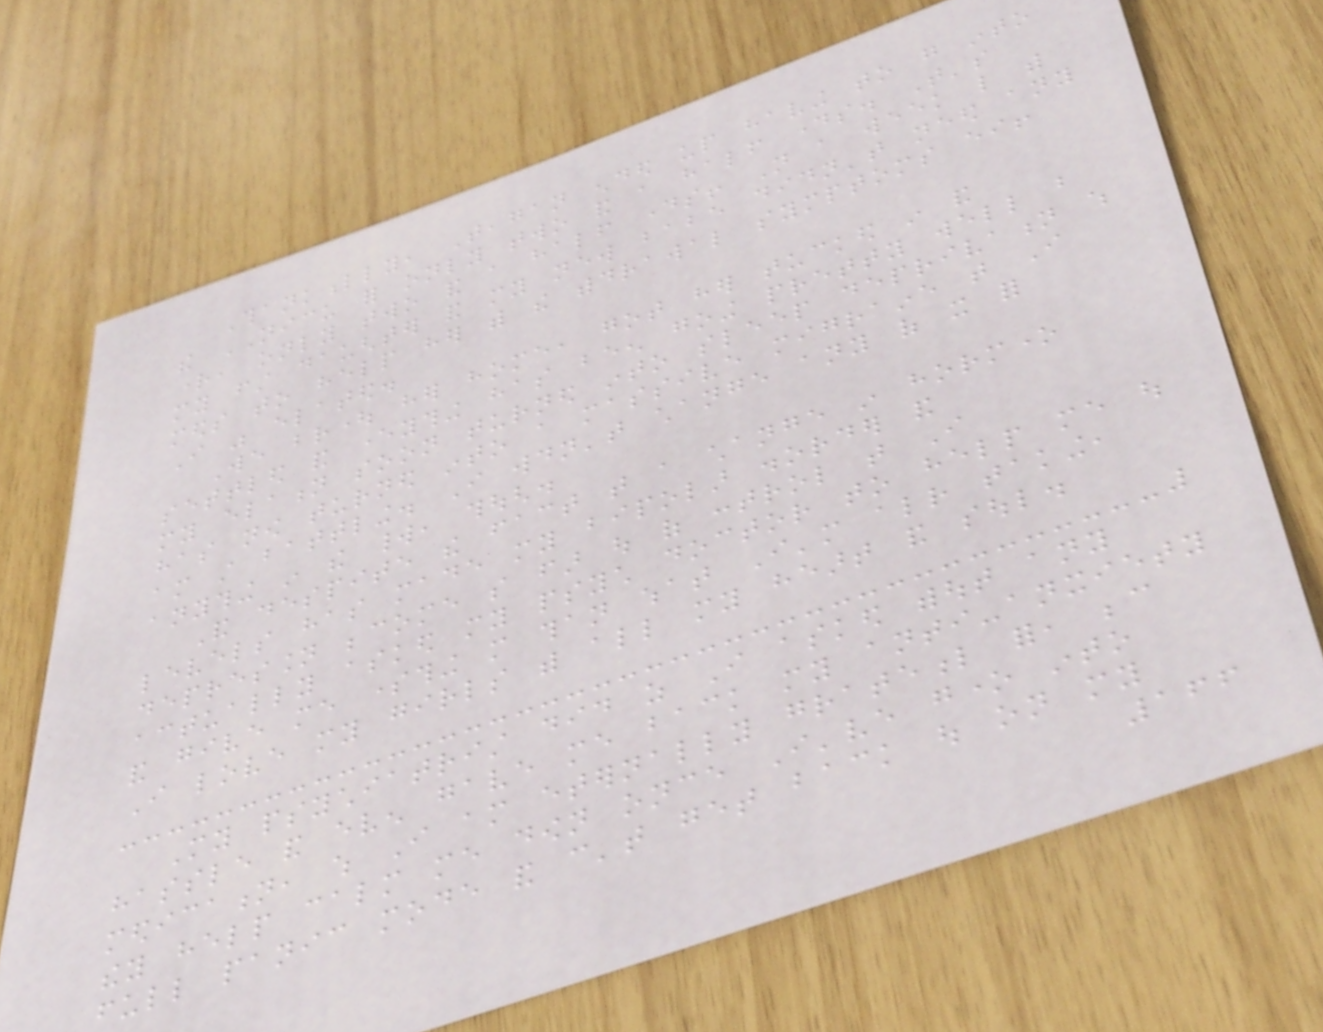Thankfully, Teagan ended up having to go into
the NICU for only two and a half days. That's
right, only two and a half days! Not a week like with
my first daughter and my new babe didn't need any
meds to help her with the withdrawal symptoms either!
I was elated.
We brought her home, got her tucked in and
settled and everything has been going pretty well but
my elation soon turned into sleep deprivation which
has now turned into a massive migraine that I
am still battling. I wouldn't change any of it for
anything in the world, though.
And despite the fact that a change in hormone
levels has made my bipolar disorder and
depression become so far out of control that I
actually asked my psych doctor to help me out
and give me something more than what I'm already taking,
I love my girls with all my heart and soul.
My psychiatrist did as I asked without any
hassle and even gave me back my anti-anxiety
medication, which I am eternally grateful for, because
they help calm me down once I've gone into
full panic mode and can't get back out on my
166
